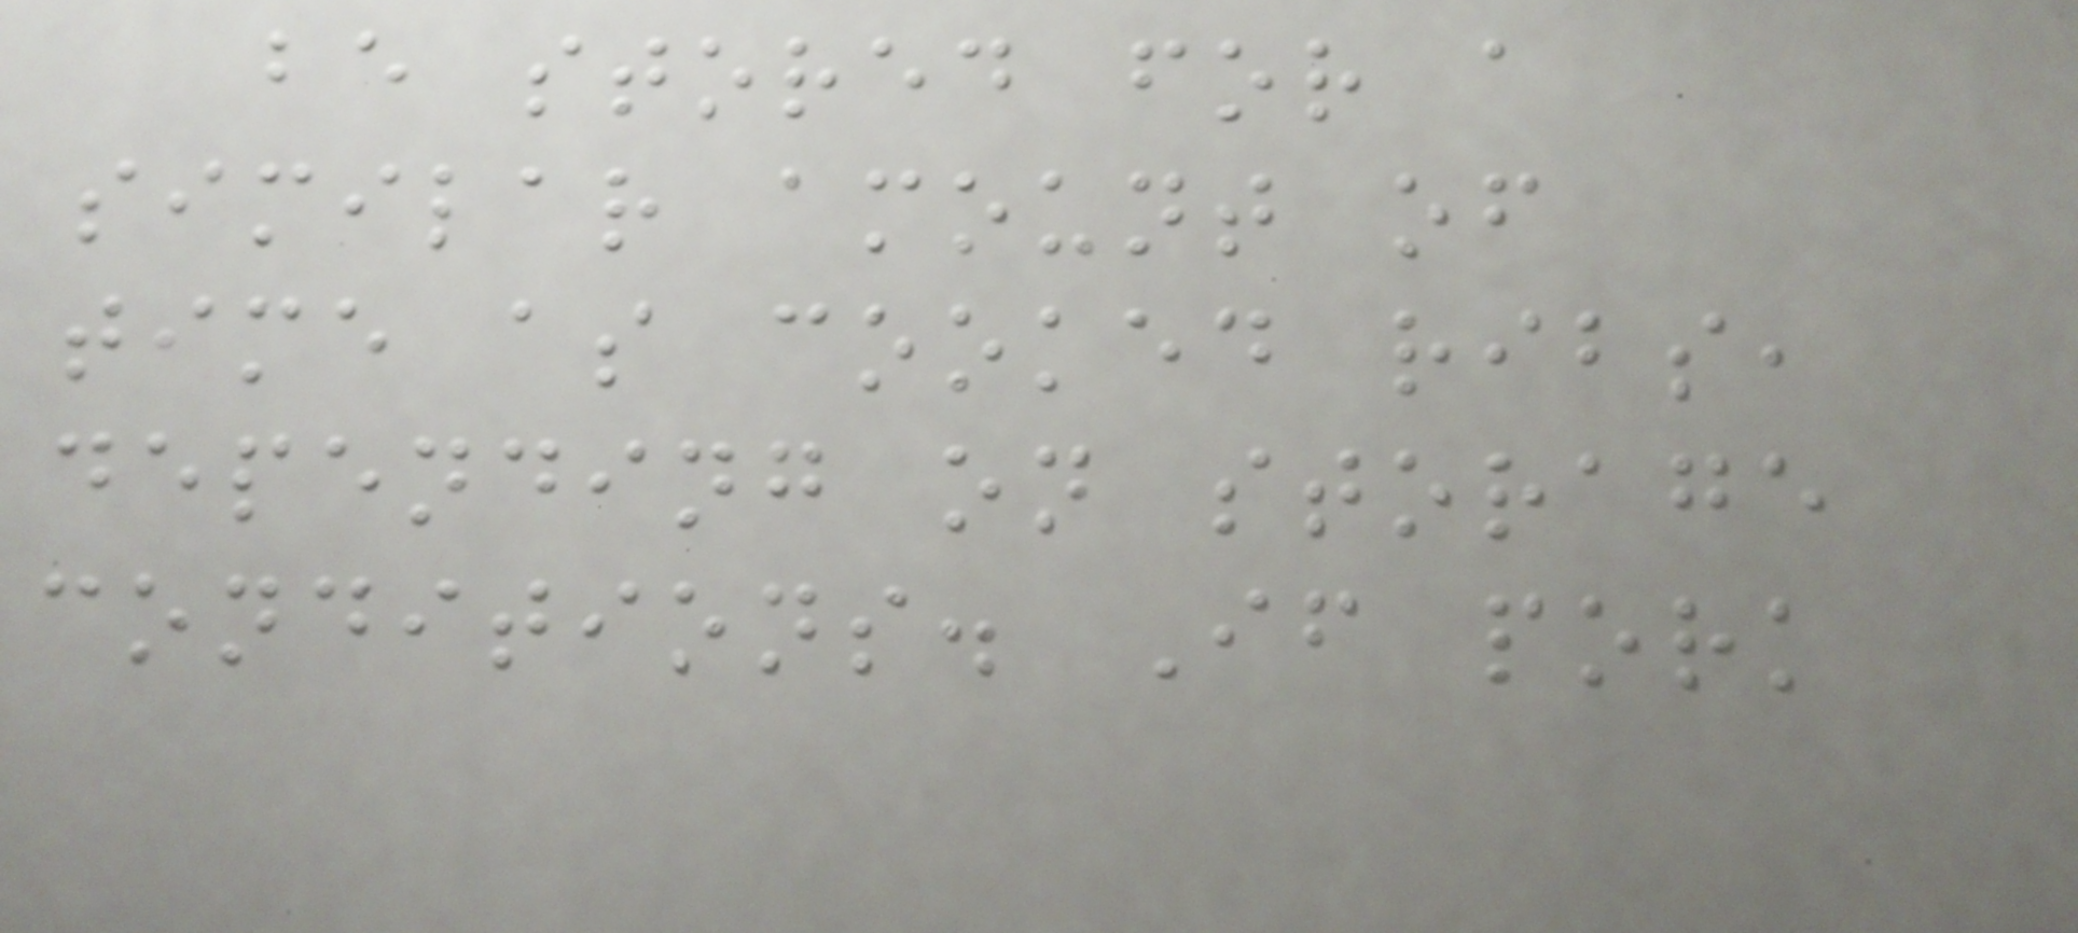be stored for a
similar amount of
time as cooked ribs,
depending on storage
conditions. If pork
